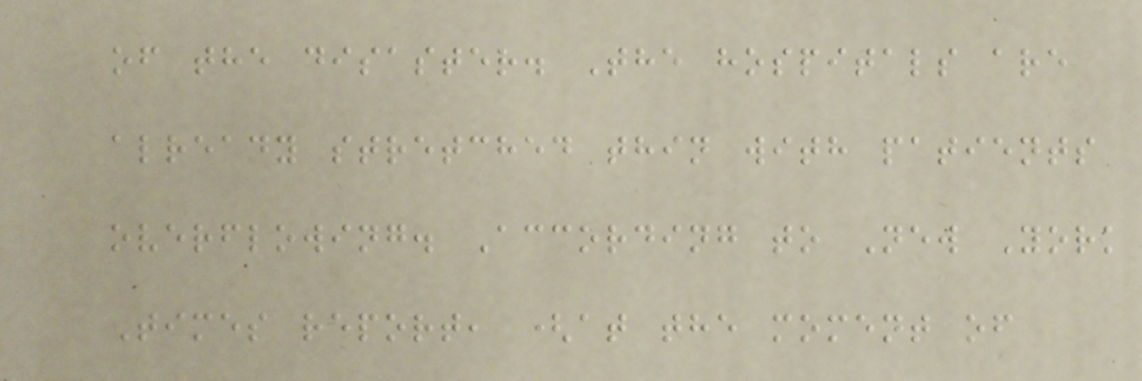of the disaster. The hospitals are
already stretched thin with patients
overflowing. According to New York
Times report, (at the moment of
